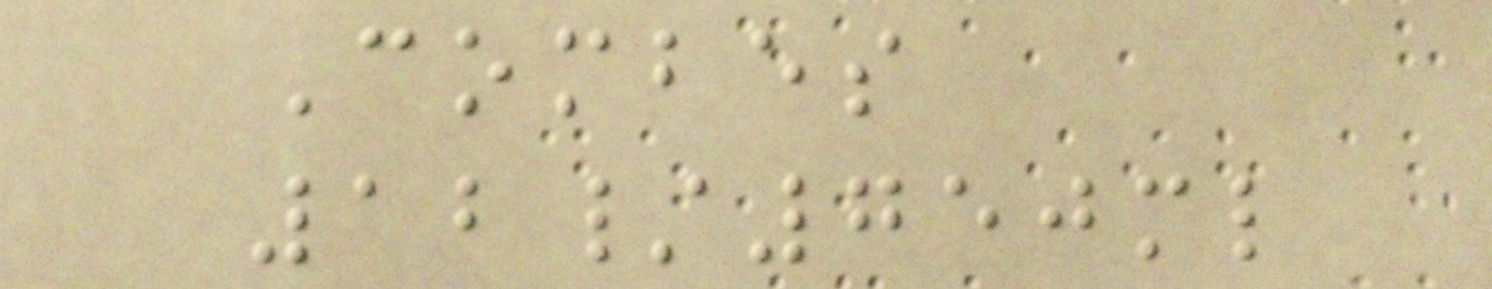Combes
12/750ml
